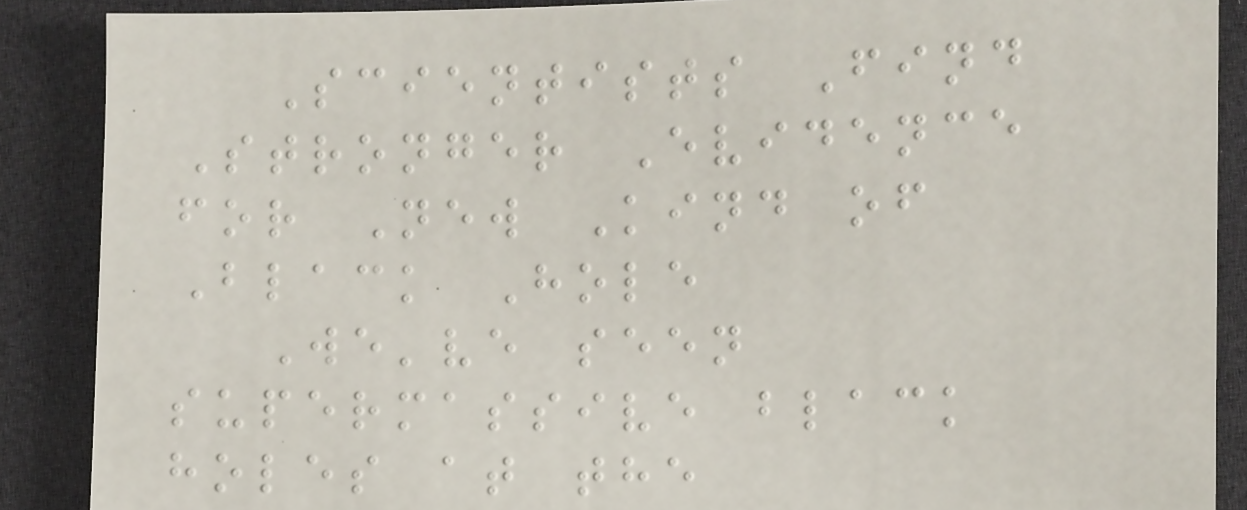Scientists Find
Stronger Evidence
for New Kind of
Black Hole
We've seen
supermassive black
holes at the
